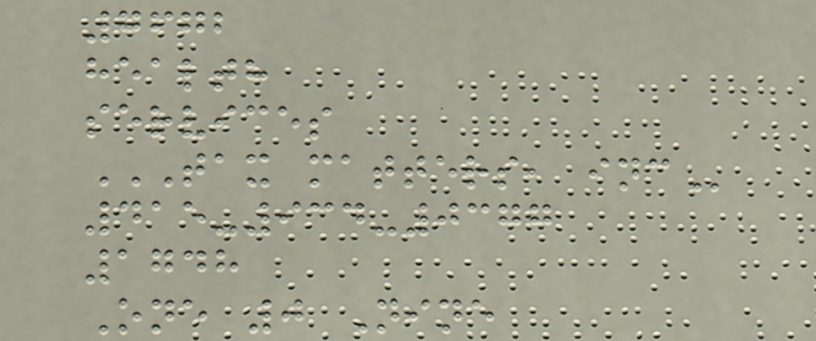7672
health
services
TAX MATTERS, INC
415-934-0377
1748
One 0 Nine
